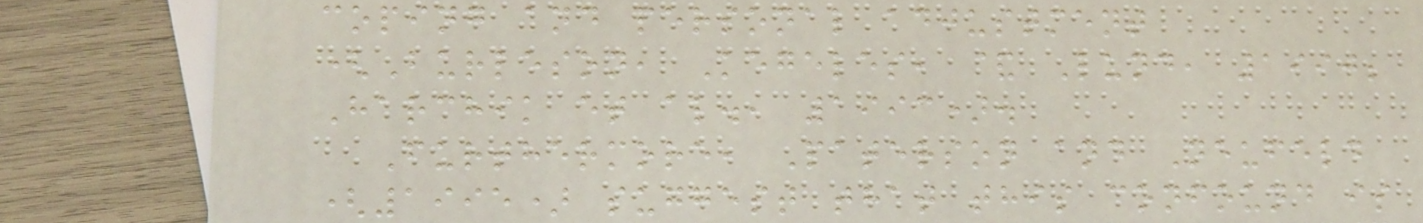coping and personal adjustment
(Burleson, Kegeles, & Lund, 1990;
Harchik et al., 1993).
Furthermore, Paterson and Neufeld
(1995) suggest that this confound is
